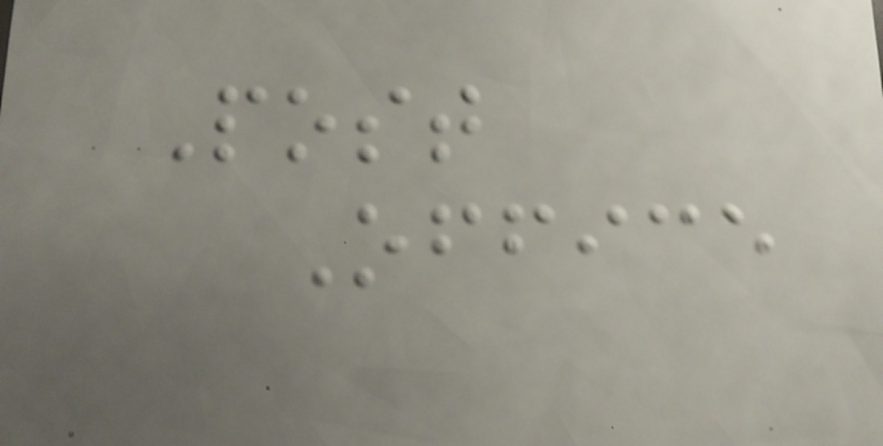Post
Office
